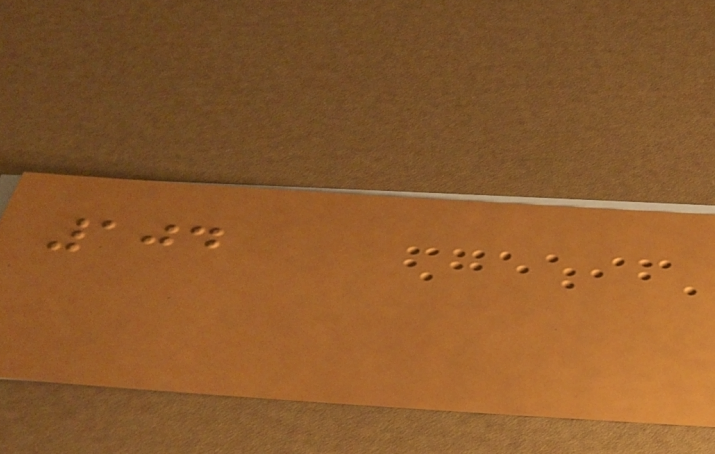104
